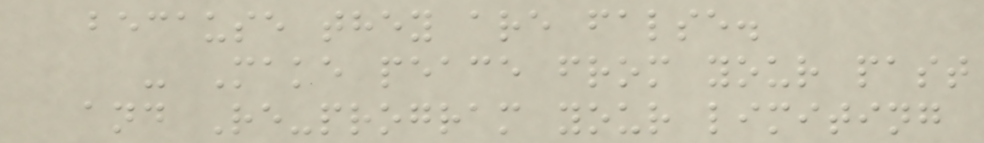because they are false.
- Make peace from your past
and Re-program your limiting
